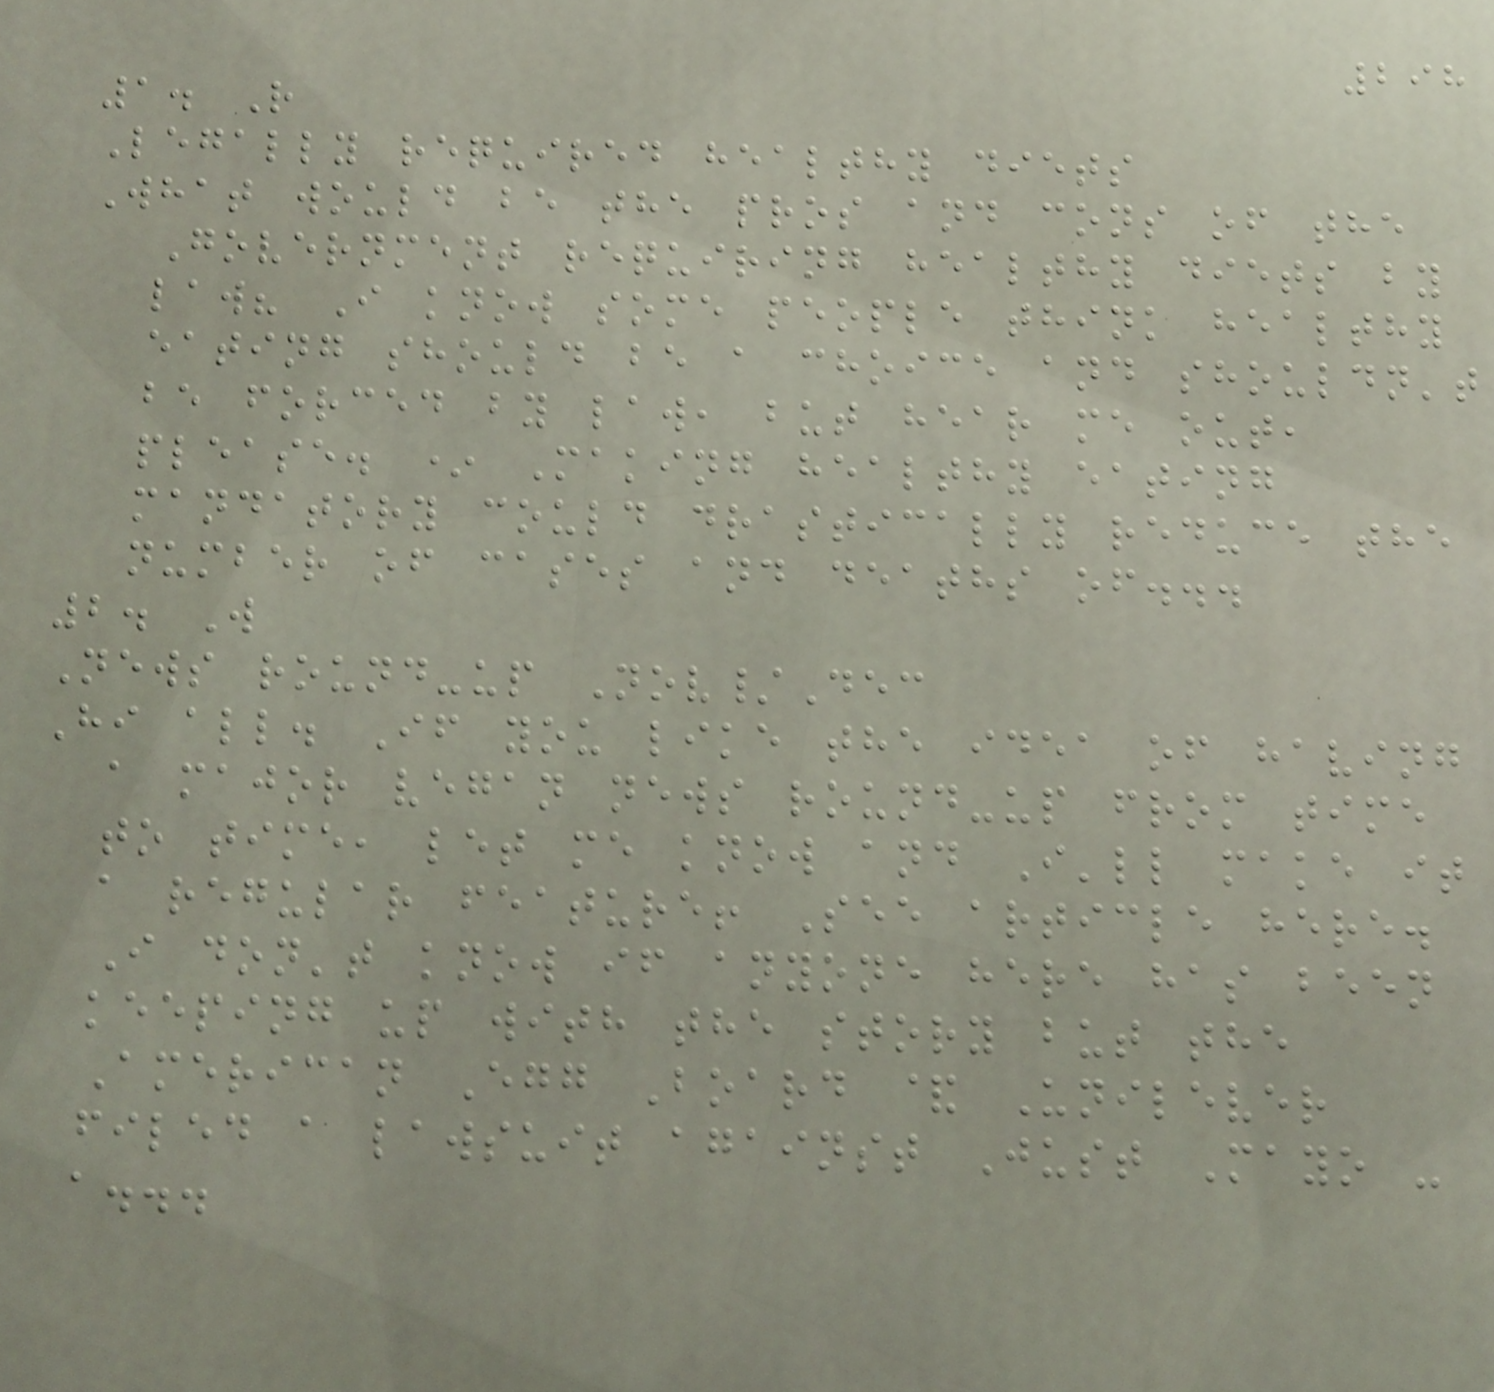298
1. R
Legally required healthy diets
What would be the pros and cons of the
Government requiring healthy diets by
law? I know some people think healthy
eating should be a choice and shouldn't
be forced by law, but hear me out,
please. * Making healthy eating
mandatory could drastically reduce the
number of cases and deaths of...
2. W
News round-up Nov/Dec
Hi all. If you like the idea of having
a major vegan news round-up from time
to time, let me know and I'll make it
a regular feature! See article here.
I don't know if anyone here has been
keeping up with the story but the
American Egg Board & Unilever
filed a lawsuit against Just Mayo -
a...
